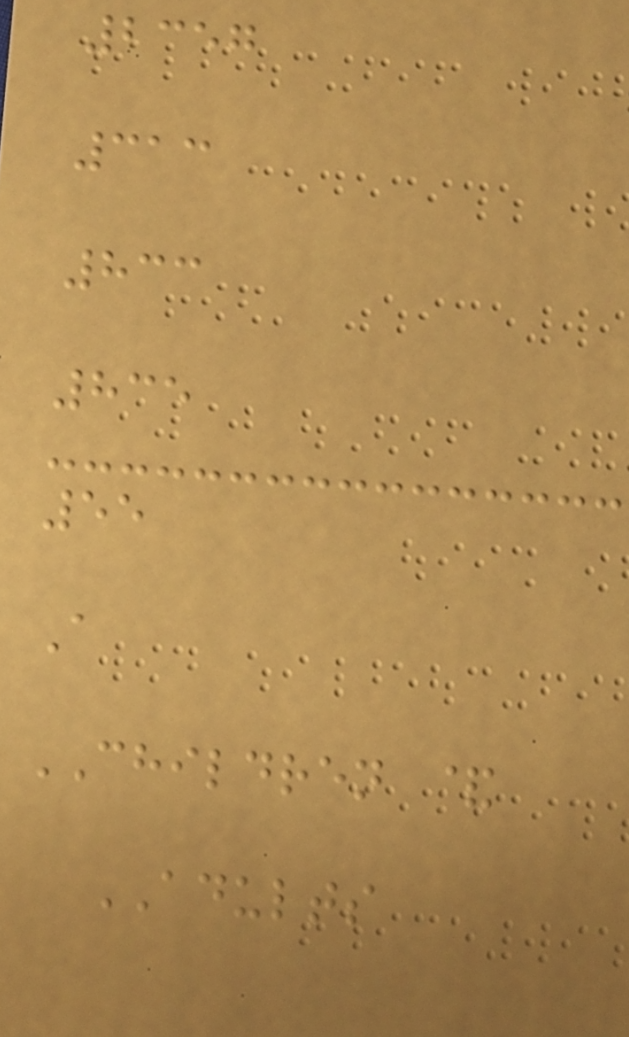2357
313
833
835
55
A
CHILDREN &
ADULTS
